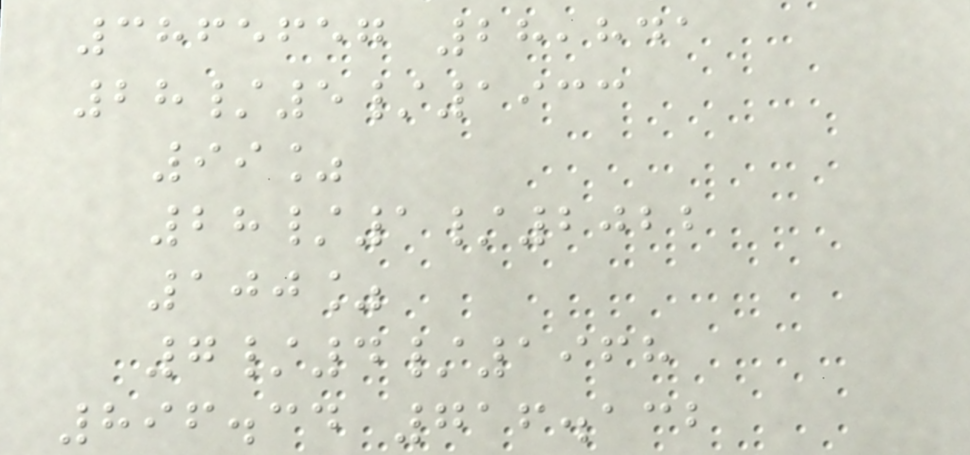3865657 28,841
28/5/1933
99%
28/1/2022
100%
7/4/1968
896.34 716.132
